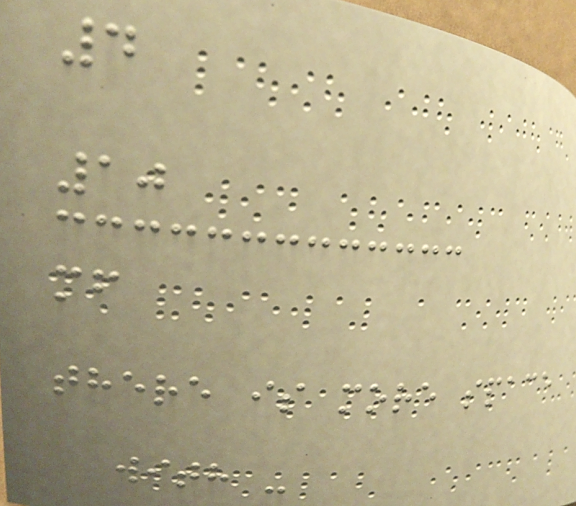4
10
mf
there is more space
with -
